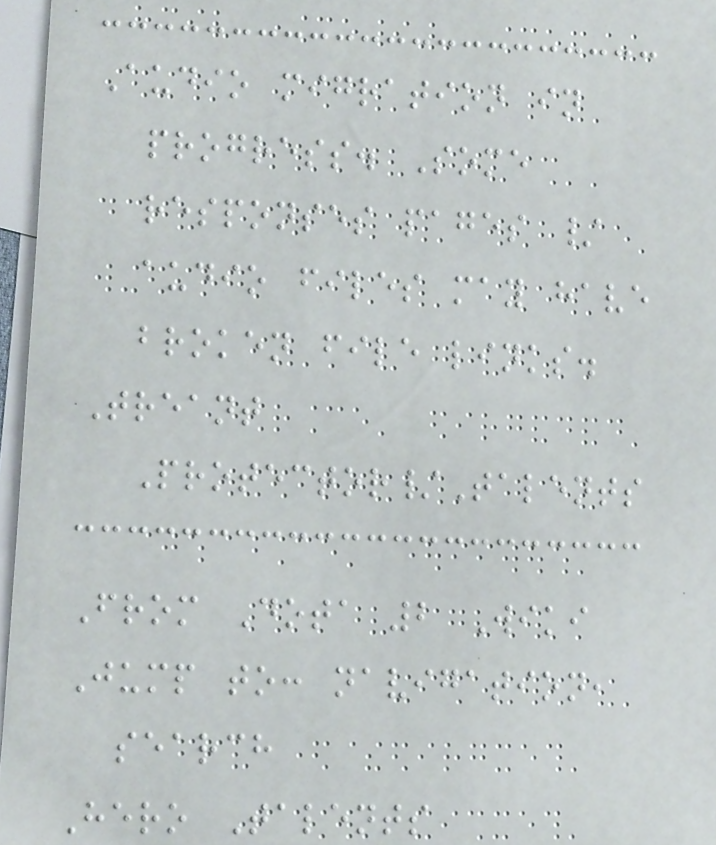Audio migration in
progress. Some
responses pages /
audio files may have
broken file links.
Treant
Protector/Talents
From Dota 2 Wiki
Jump to: navigation,
search
Hero Talents
